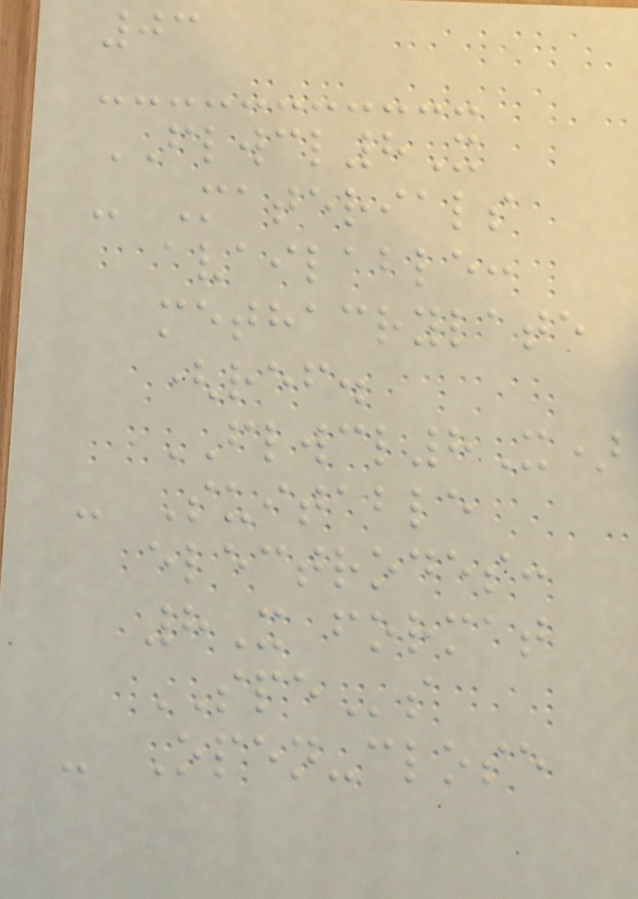03
FLWCL8X
- Materials
available:
methacrylate
(ref.
FLWCL8X)
- Suitable
electrodes:
8X format
SPEs
- Open-close
